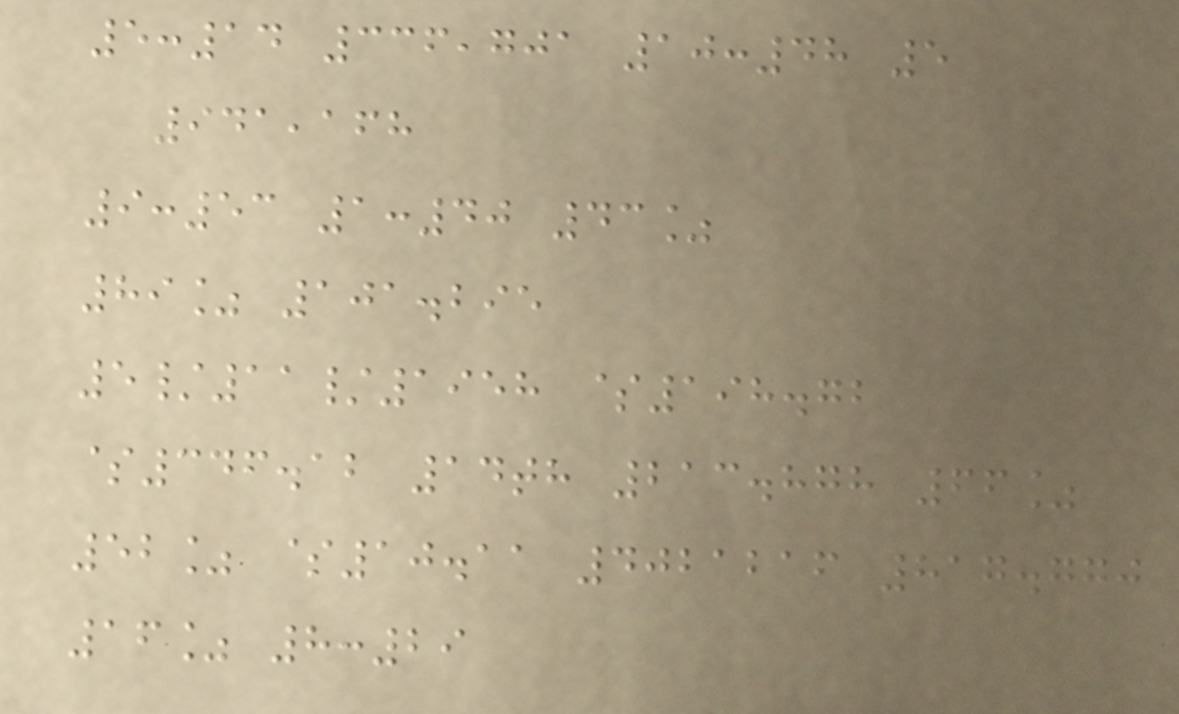5:14 336,701 10:48 5
941,168
9:53 1:40 43%
89% 101.295
5/11/1958 $198.72
$346.12 14th 213.878 66%
52% $10.11 4021216 817.770
16% 8:29
